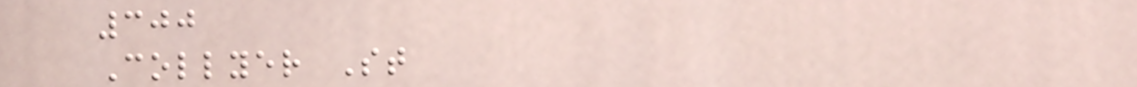300
Collyer St
